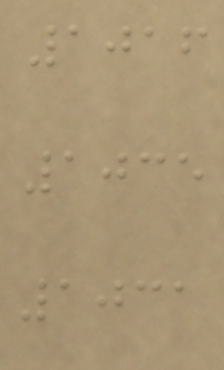1016
1035
1031
